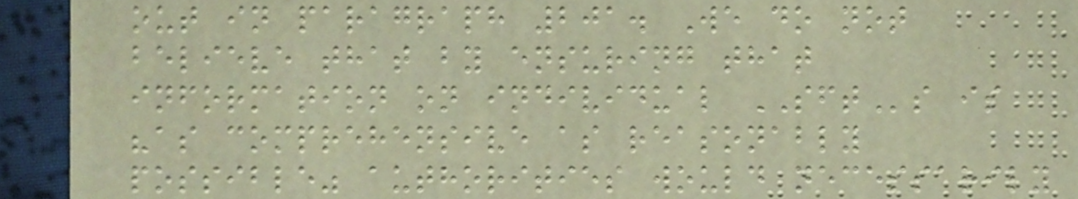out in paragraph 201. We do not
believe that by ensuring that
information on individual SFTs is
"as comprehensive as reasonably
possible" authorities would necessarily
